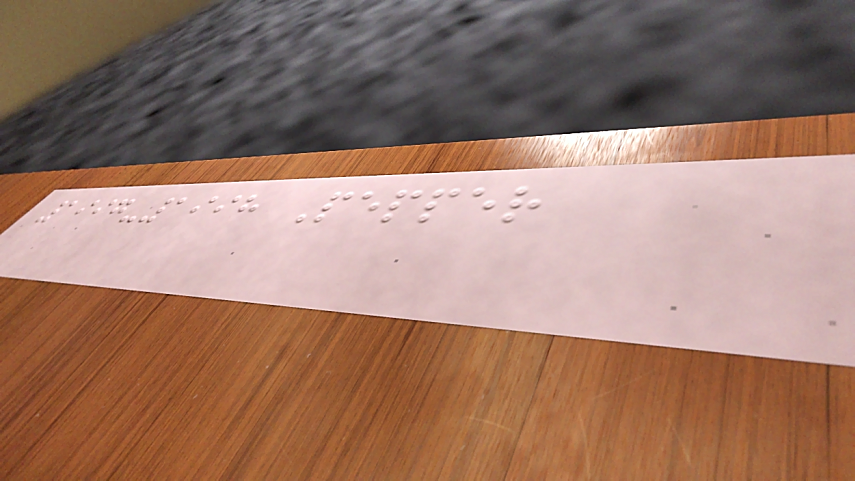1997-1998 Pepper
